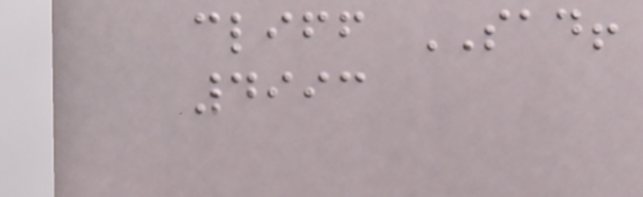cliff SAD!
4993
